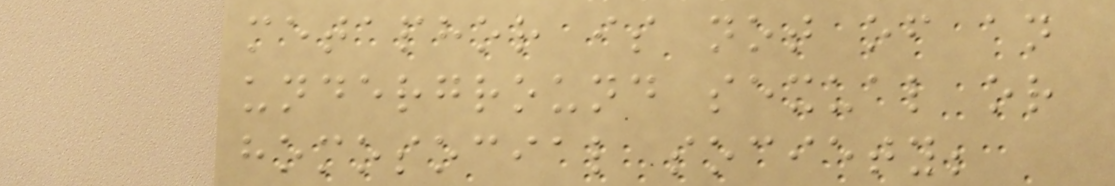metaphor is not of an
underground sexual or
homosocial society;
